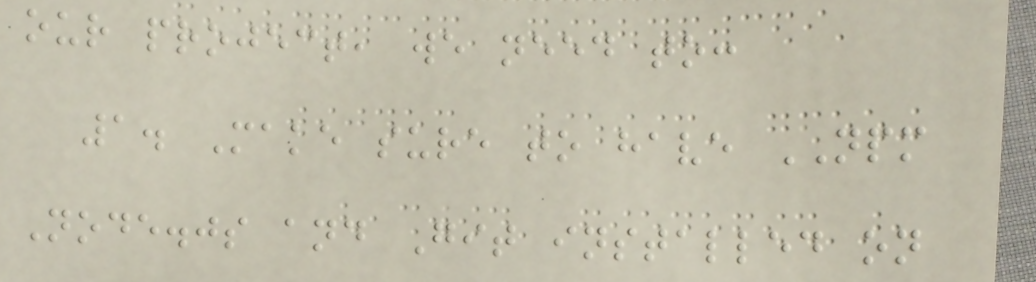our project, we need to:
1. Make sure to have NPM
Node.js and Git installed on
